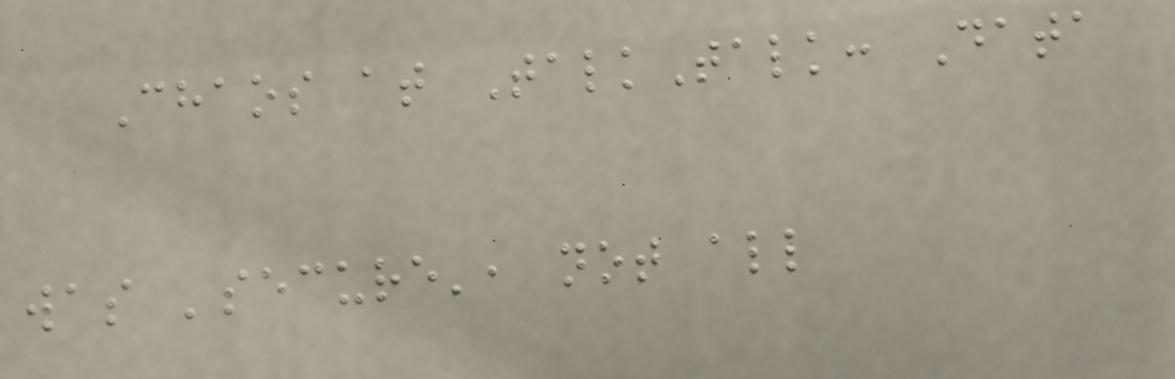Chaos at TalkTalk: Data
was 'secure', not all
